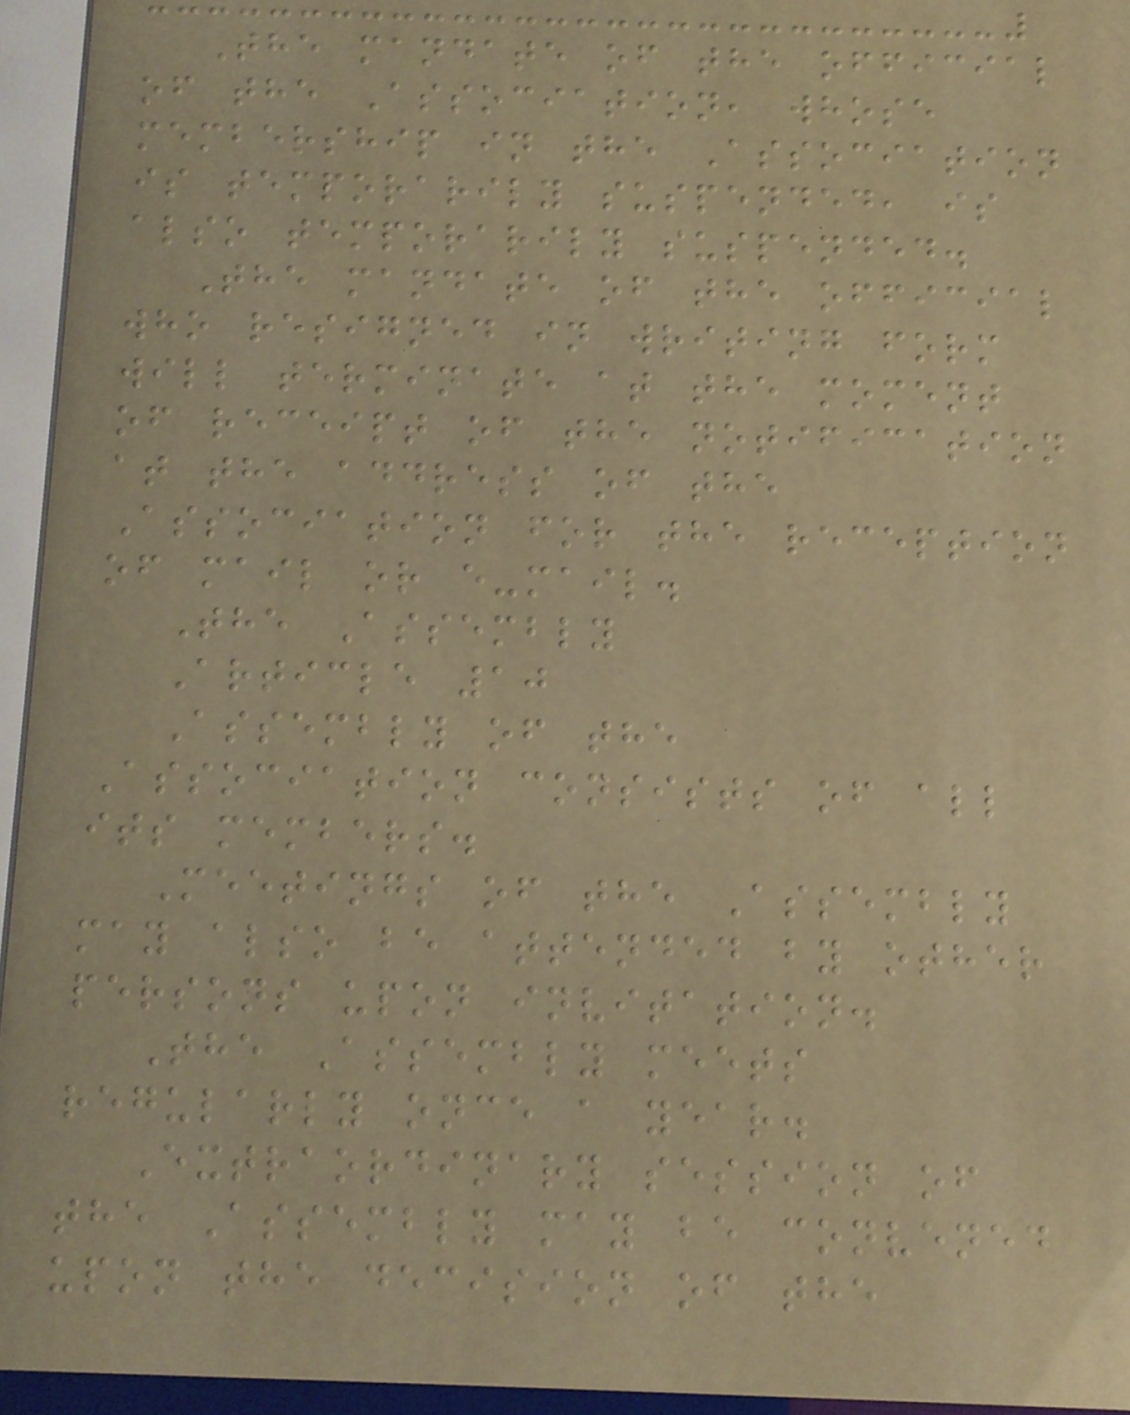The mandate of the official
of the Association, whose
membership in the Association
is temporarily suspended, is
also temporarily suspended.
The mandate of the official
who resigned in writing form
will terminate at the moment
of receipt of the notification
at the address of the
Association for the reception
of mail or e-mail.
The Assembly
Article 10
Assembly of the
Association consists of all
its members.
Meetings of the Assembly
may also be attended by other
persons upon invitation.
The Assembly meets
regularly once a year.
Extraordinary session of
the Assembly may be convened
upon the decision of the
